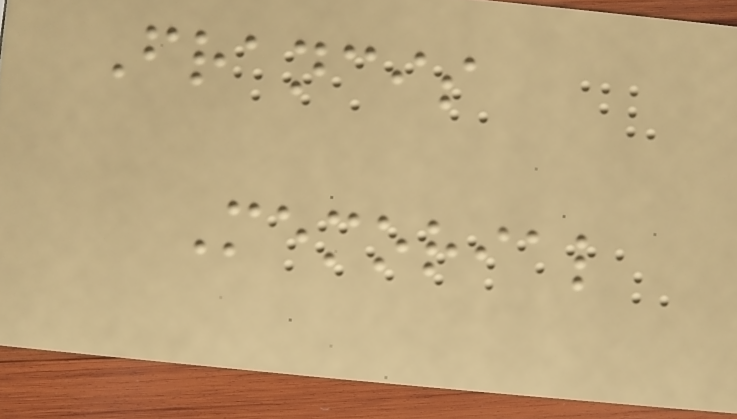Francis
Memorial
